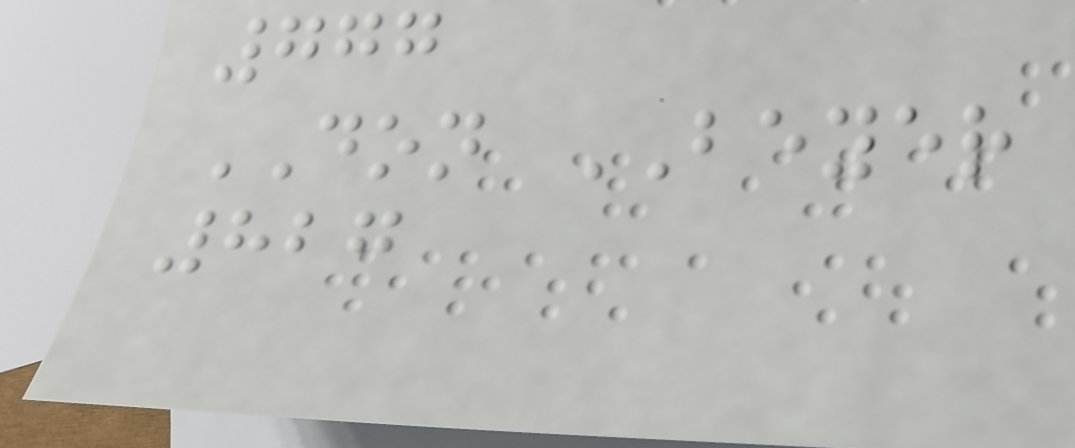777
DON BEYER
827
